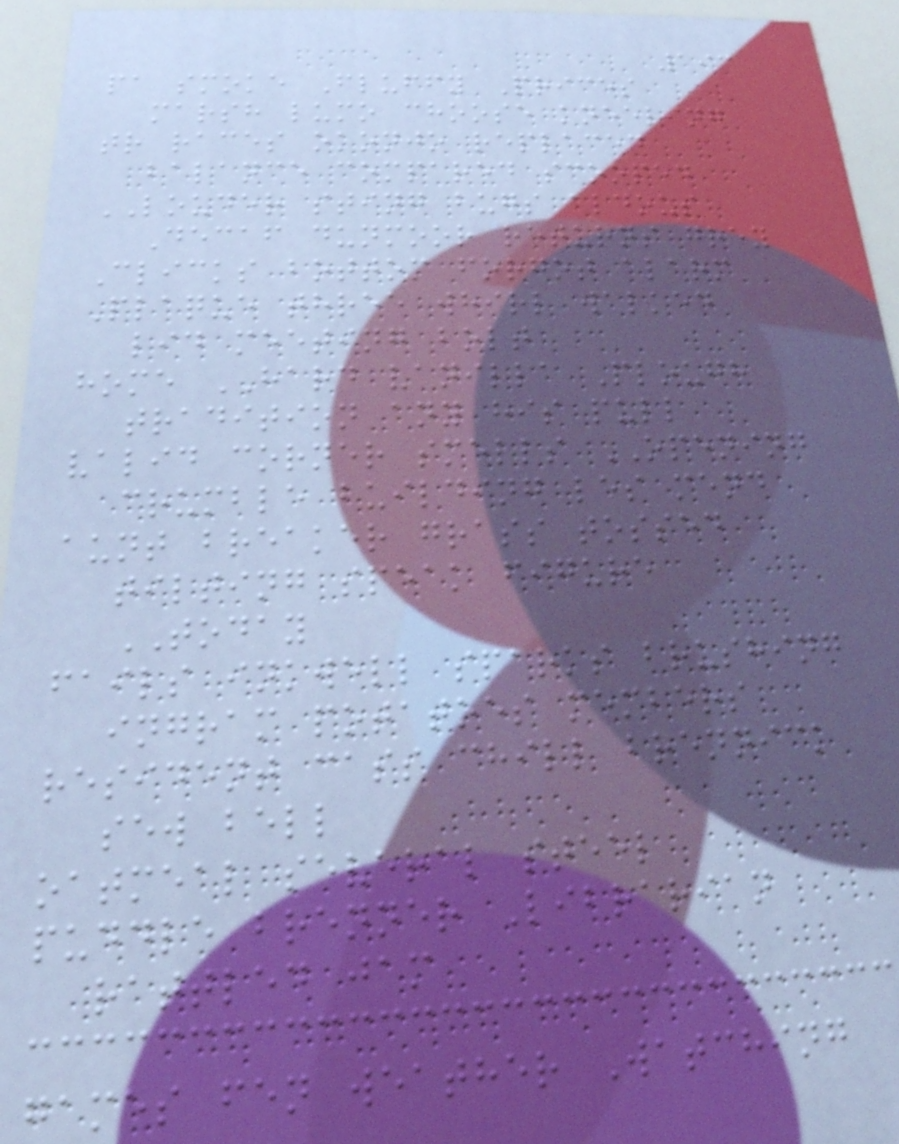193
pa smoke Fluffy Prices
marsh lumo choose kneeling
tr races okonjo replaced
balance compared scooped
LOUDER sting bugs aldous
Decaf dunmoor returns grey
Clicks bottom forgot alarm
Plaque three whirl walked
lid meeting bolt
home HARD vanilla Plough
tradition any his pull
valid corner smells OPENING
crumble building les mend
aunt breaker grass tossed
tilting speak figure
TODAY
fails inkwell sparks brushing
ingram potatoes members
resident cass chill brennick
sew bell
oatmeal several steel
puddle brenner Librarian
rattled jam
games fen weather Watching
